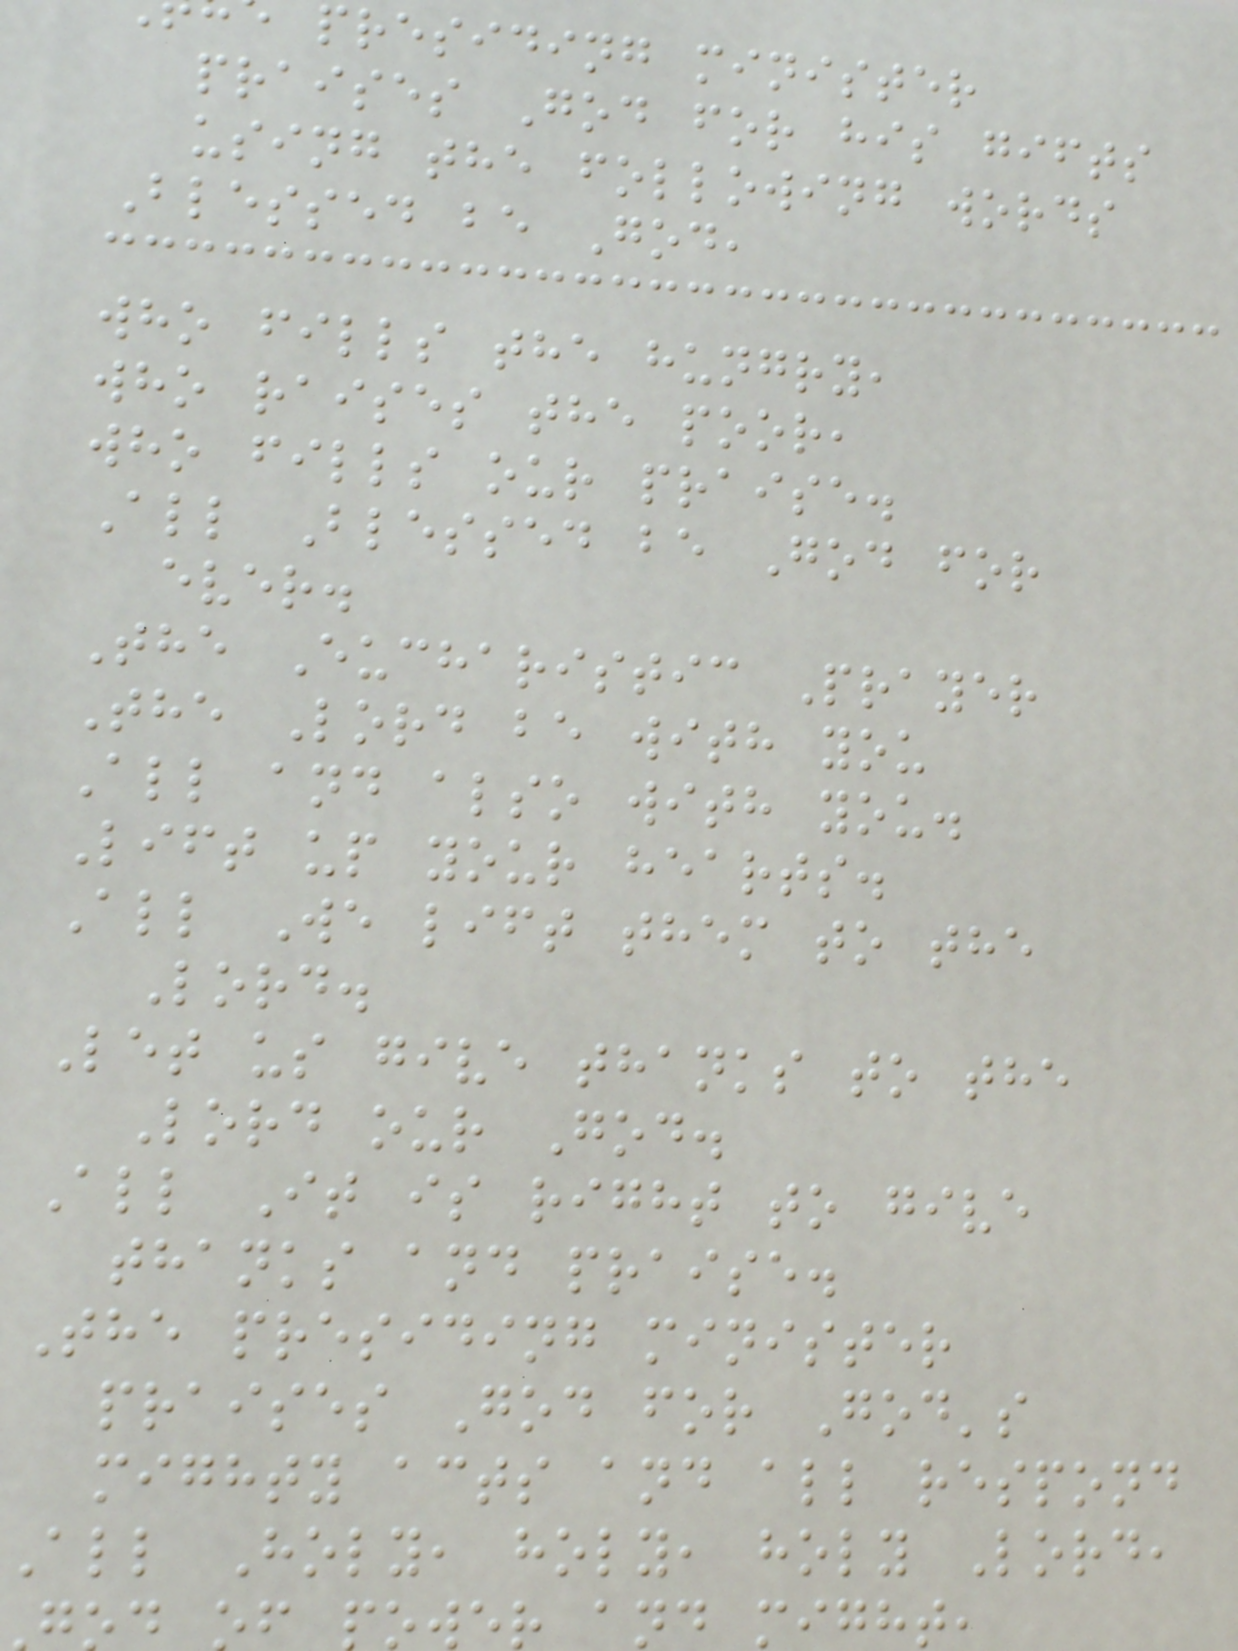presiding minister
praises God for his gifts
using the following words
Blessed be God,
who fills the hungry,
who raises the poor,
who fills our praise.
All Blessed be God for
ever.
The Eucharistic Prayer
The Lord be with you
All and also with you.
Lift up your hearts.
All We lift them to the
Lord.
Let us give thanks to the
Lord our God.
All It is right to give
thanks and praise.
The presiding minister
praises God for God's
mighty acts and all respond
all Holy, holy, holy Lord,
wer and might,
